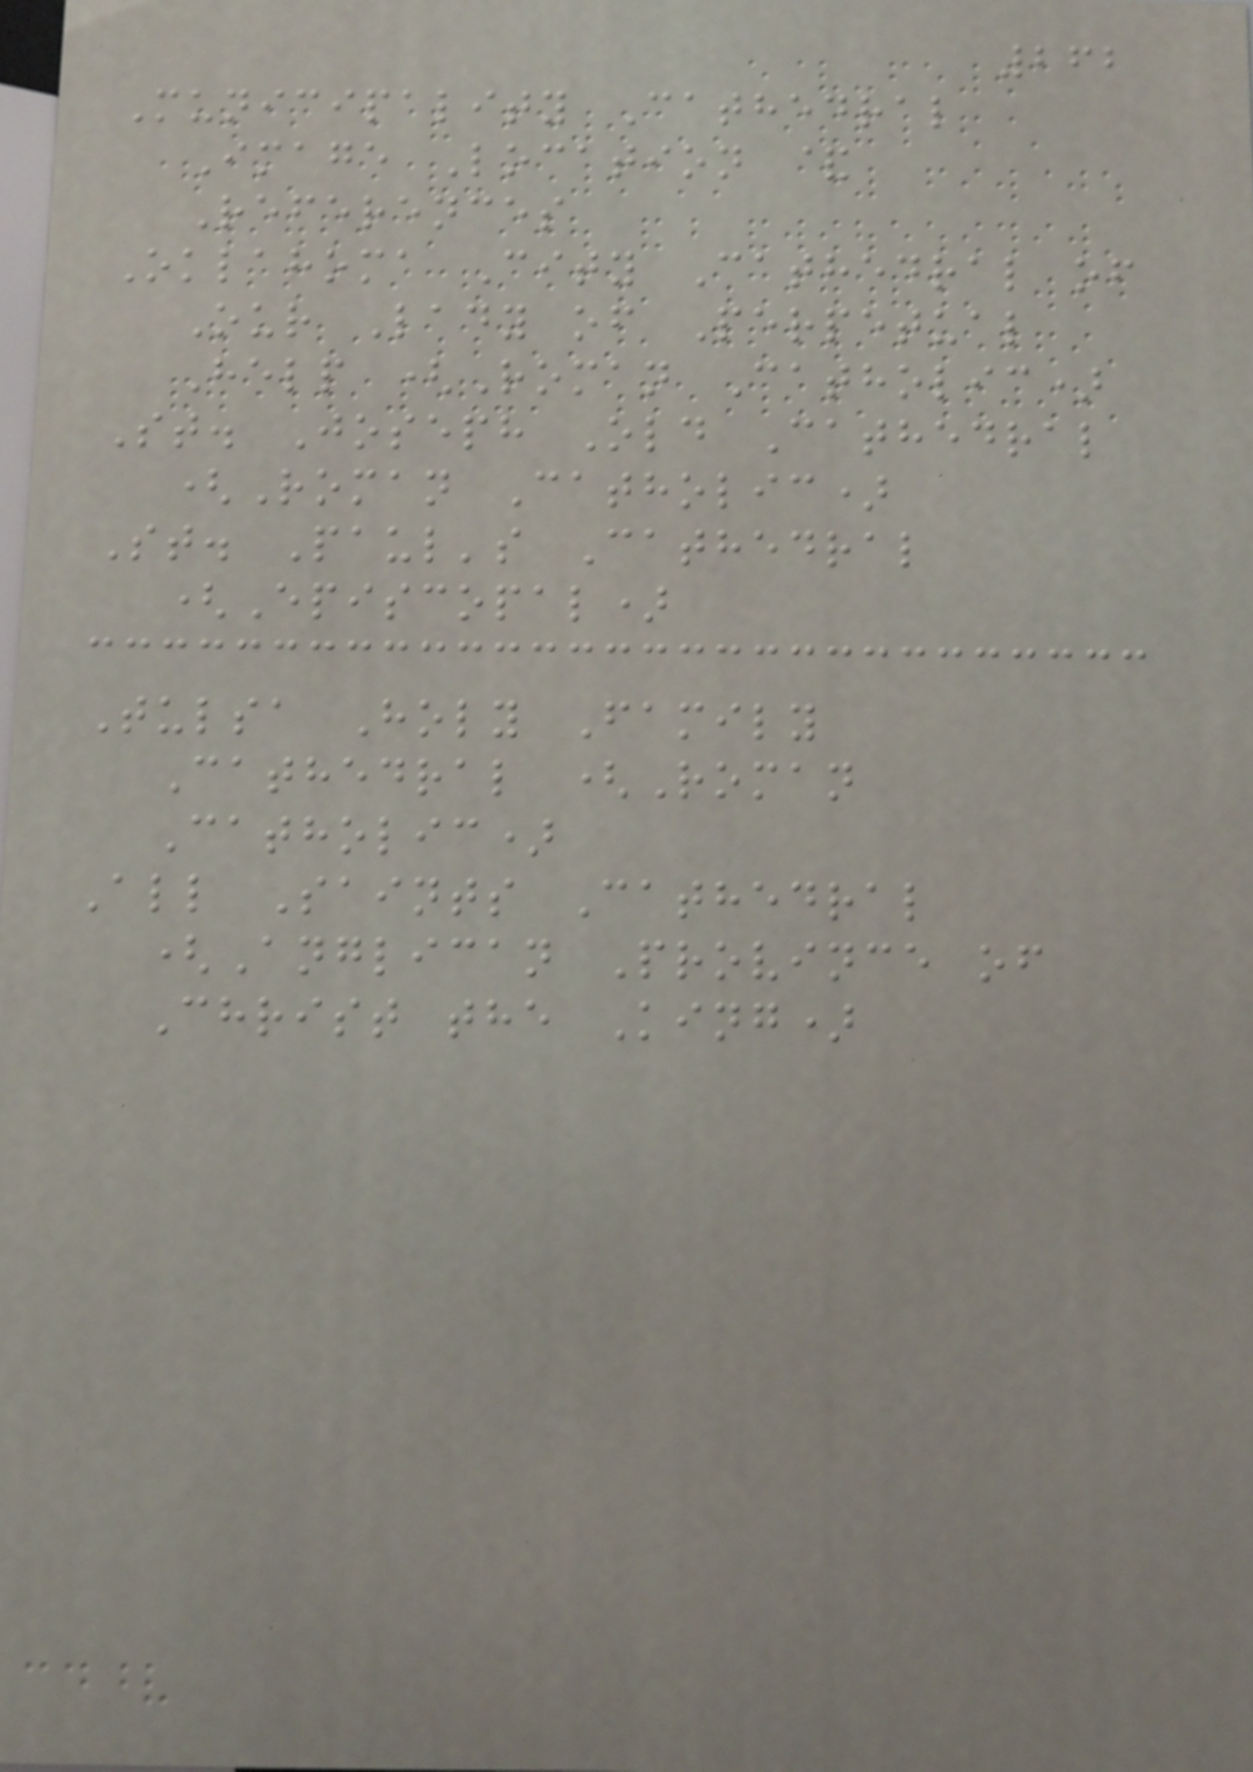262
Municipality Cathedral
Image Location &
References
Oklahoma City Cathedral of
Our Lady of Perpetual
Help (Roman Catholic)
St. Joseph Old Cathedral
(Roman Catholic)
St. Paul's Cathedral
(Episcopal)
Tulsa Holy Family
Cathedral (Roman
Catholic)
All Saints Cathedral
(Anglican Province of
Christ the King)
